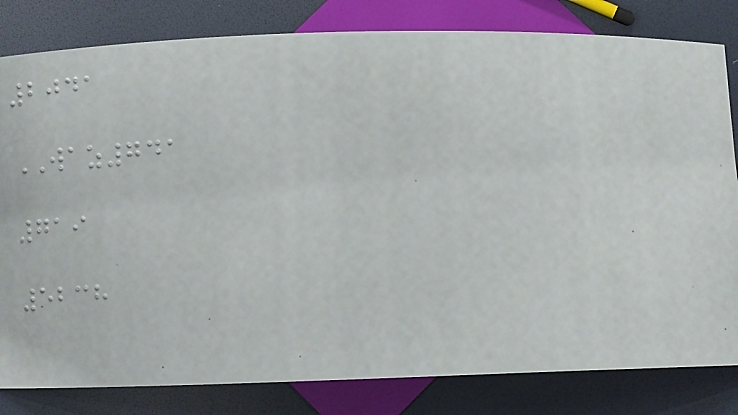2041
WAZ741
719
5238
